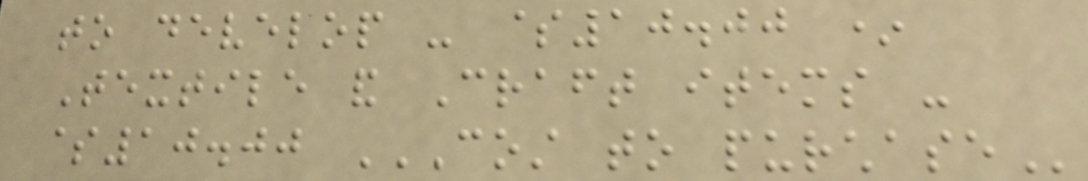to develop - $10.00 *
Textile and Craft items -
$10.00 COST TO PURCHASE
